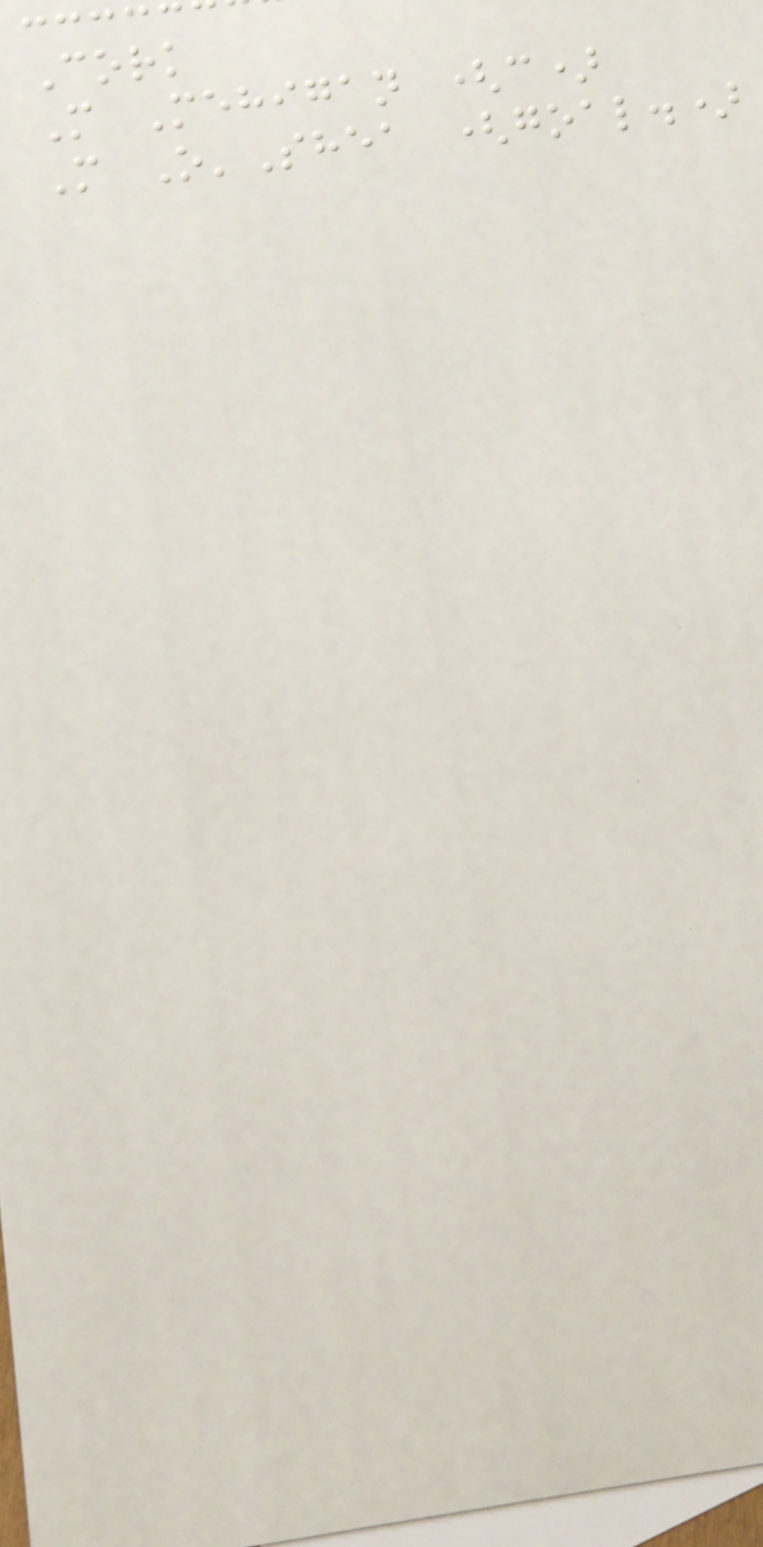Cork
M Mehigan (c)
M O'Shea (goal.)
